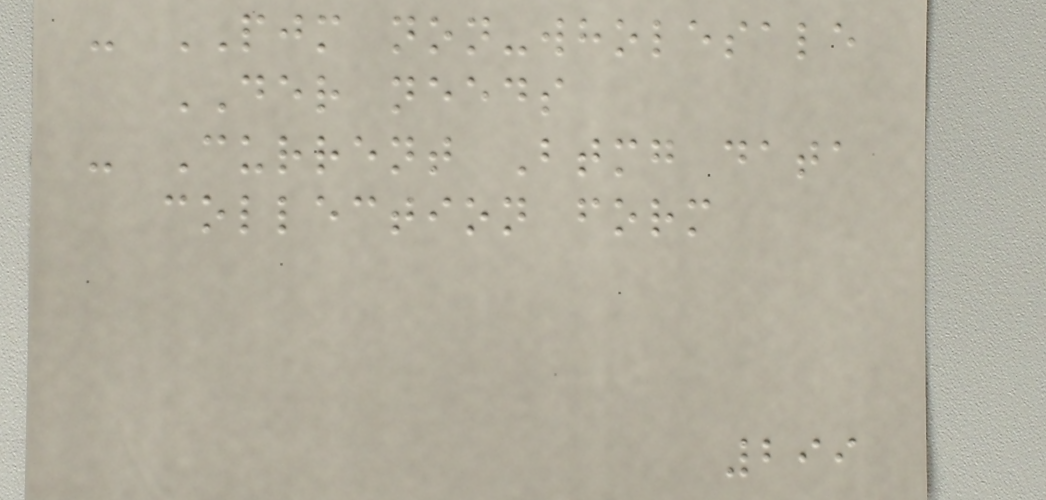- PJM non-wholesale
DER needs
- Current Btmg data
collection form
299
